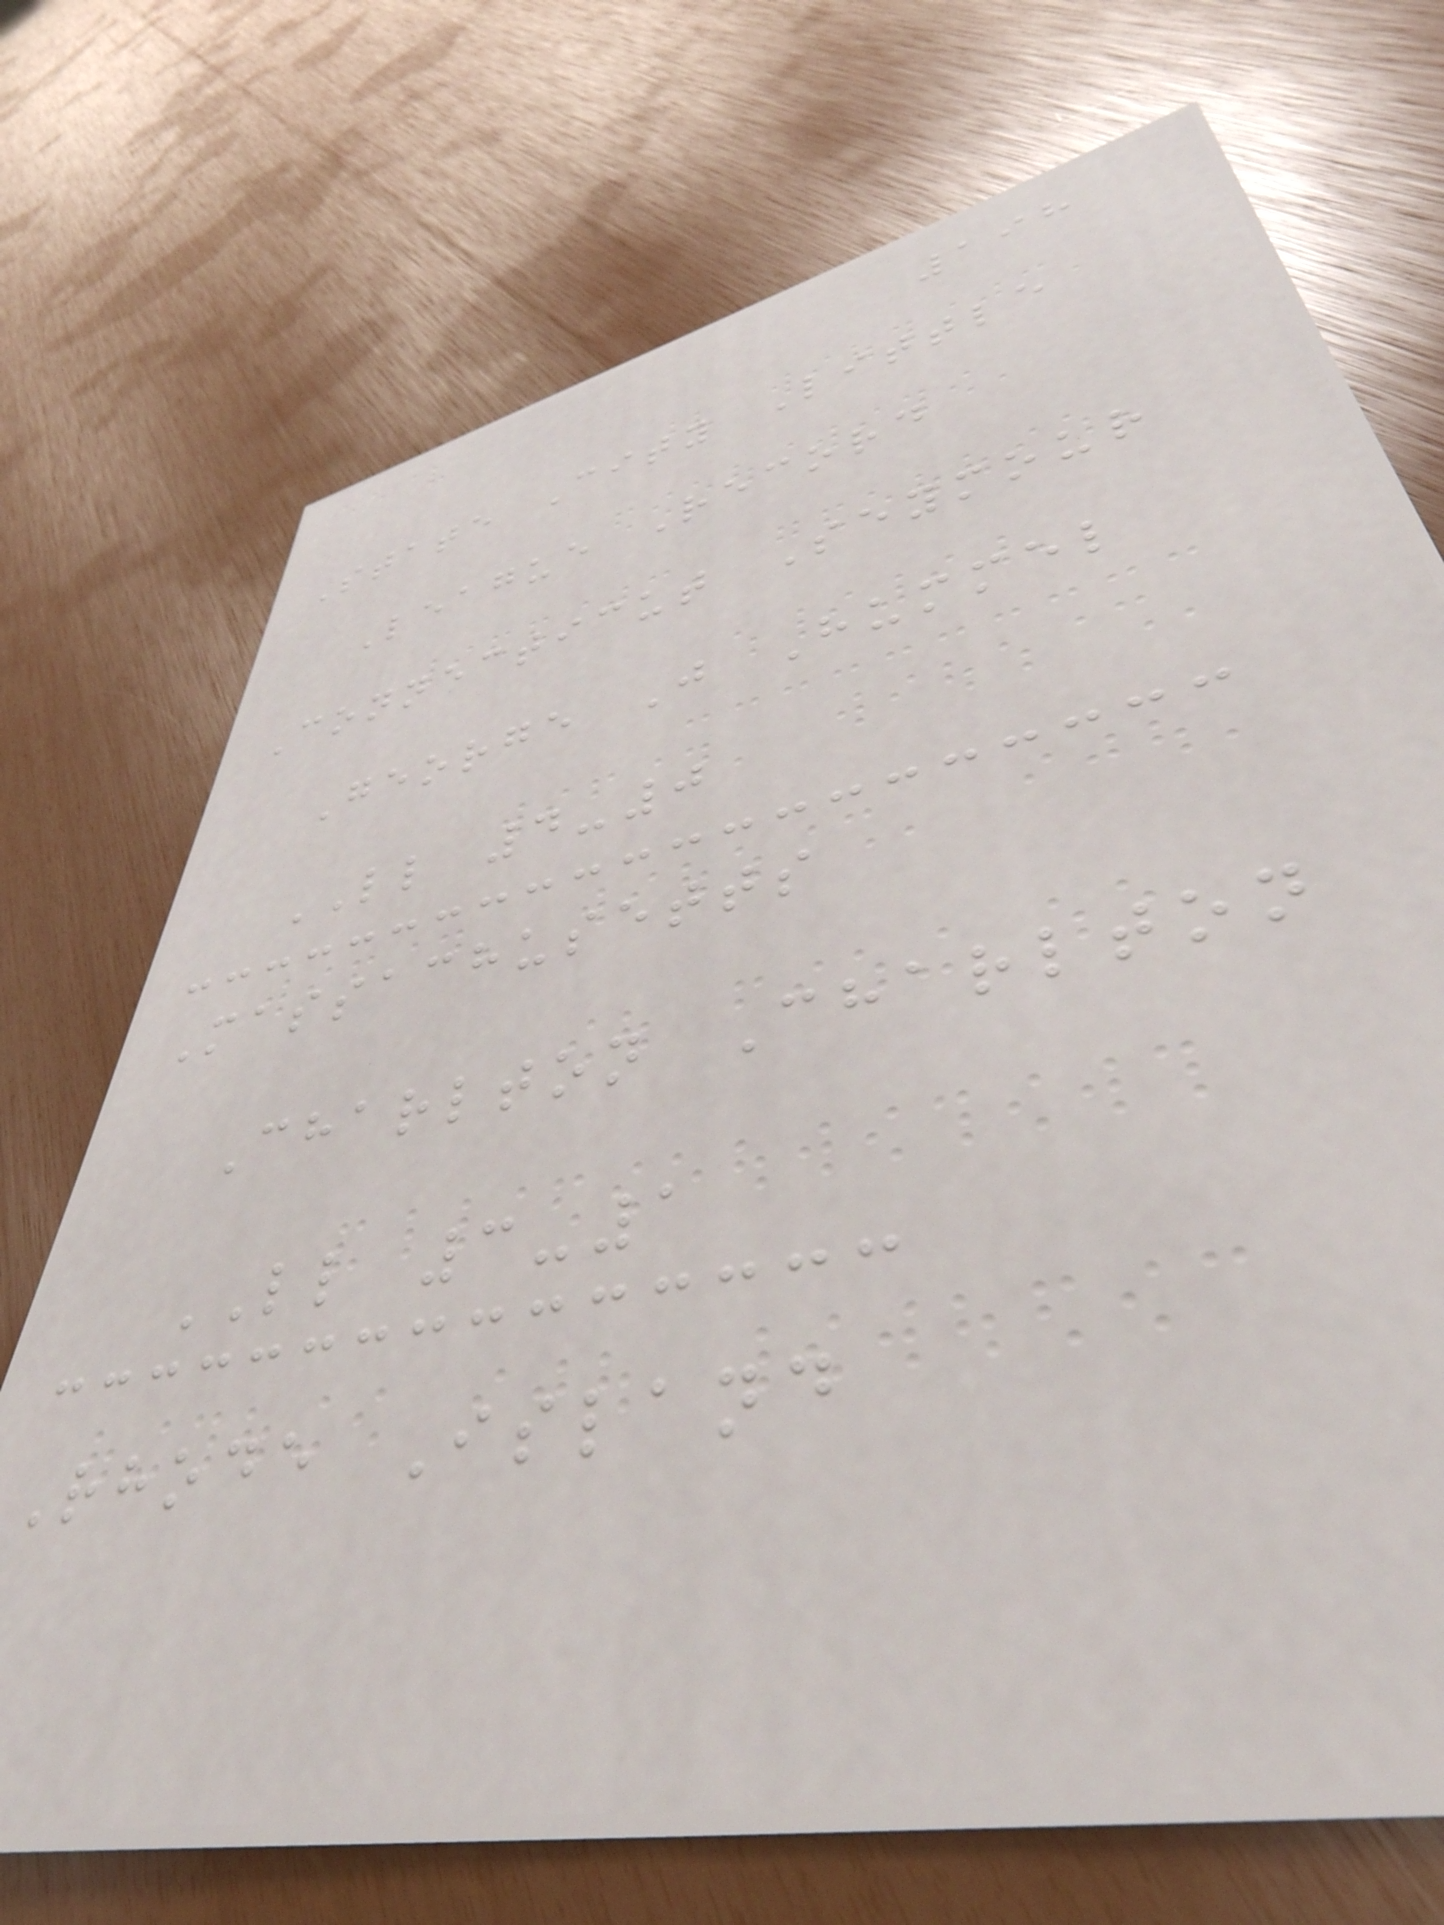198
State City Little
League Record
Connecticut Seymour
George J Hummel
LL 4-0
Massachusetts
Charlton Charlton
LL 3-1
Rhode Island
